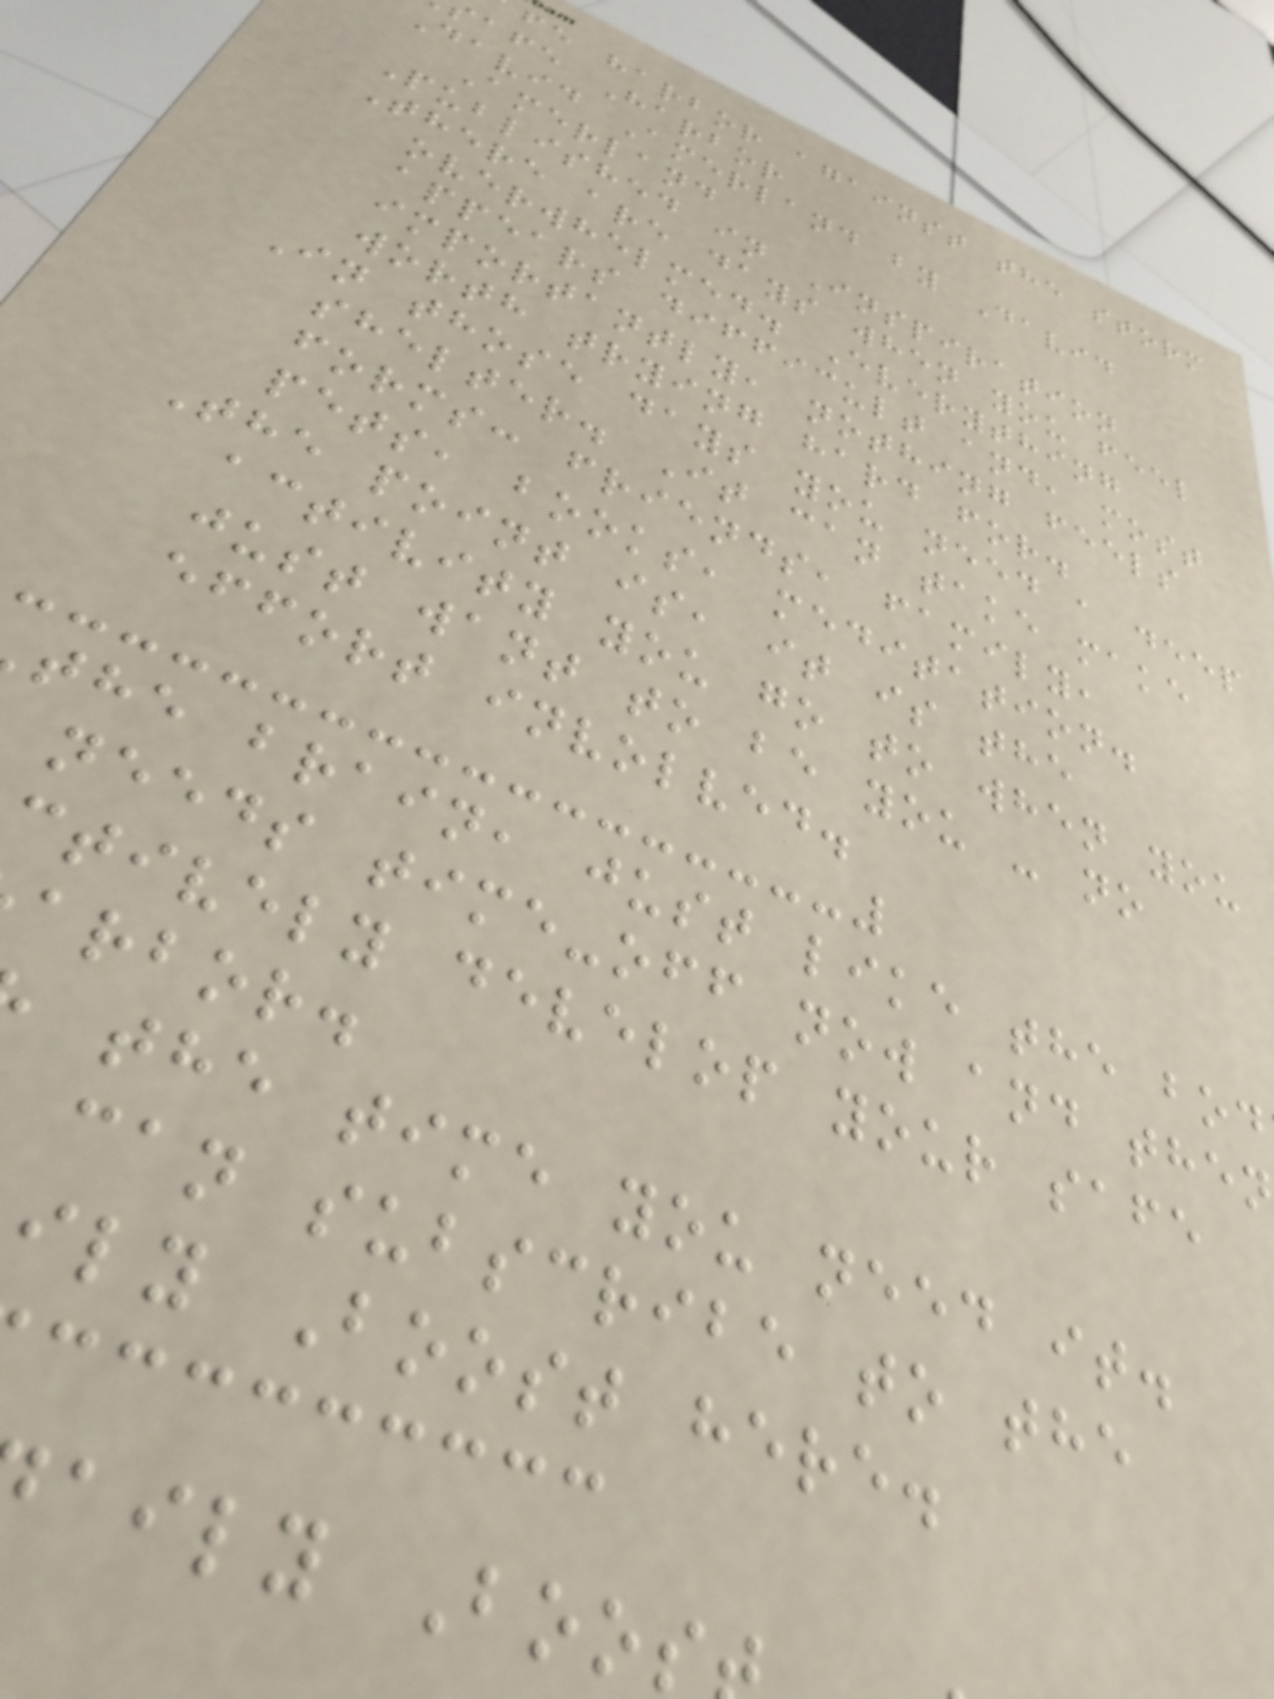fe harbor against the storm
afe Harbor
David Amerland by David
Amerland
Published in Inspiration
There are days when you feel
overwhelmed. Everything
appears difficult and, most
importantly, nothing feels
worth trying hard for.
In those days you need a deep
shelter. It can take make
forms: friends, family,
pets, books, meditation.
The point is, it is the
activity you go to when you
just want to be you - no
effort involved.
the brain, just like the bod
needs time-off now and then
ctively develop your safe
arbor.
the time you need it.
can subscribe to the
ily Boost here.
aily Boos
